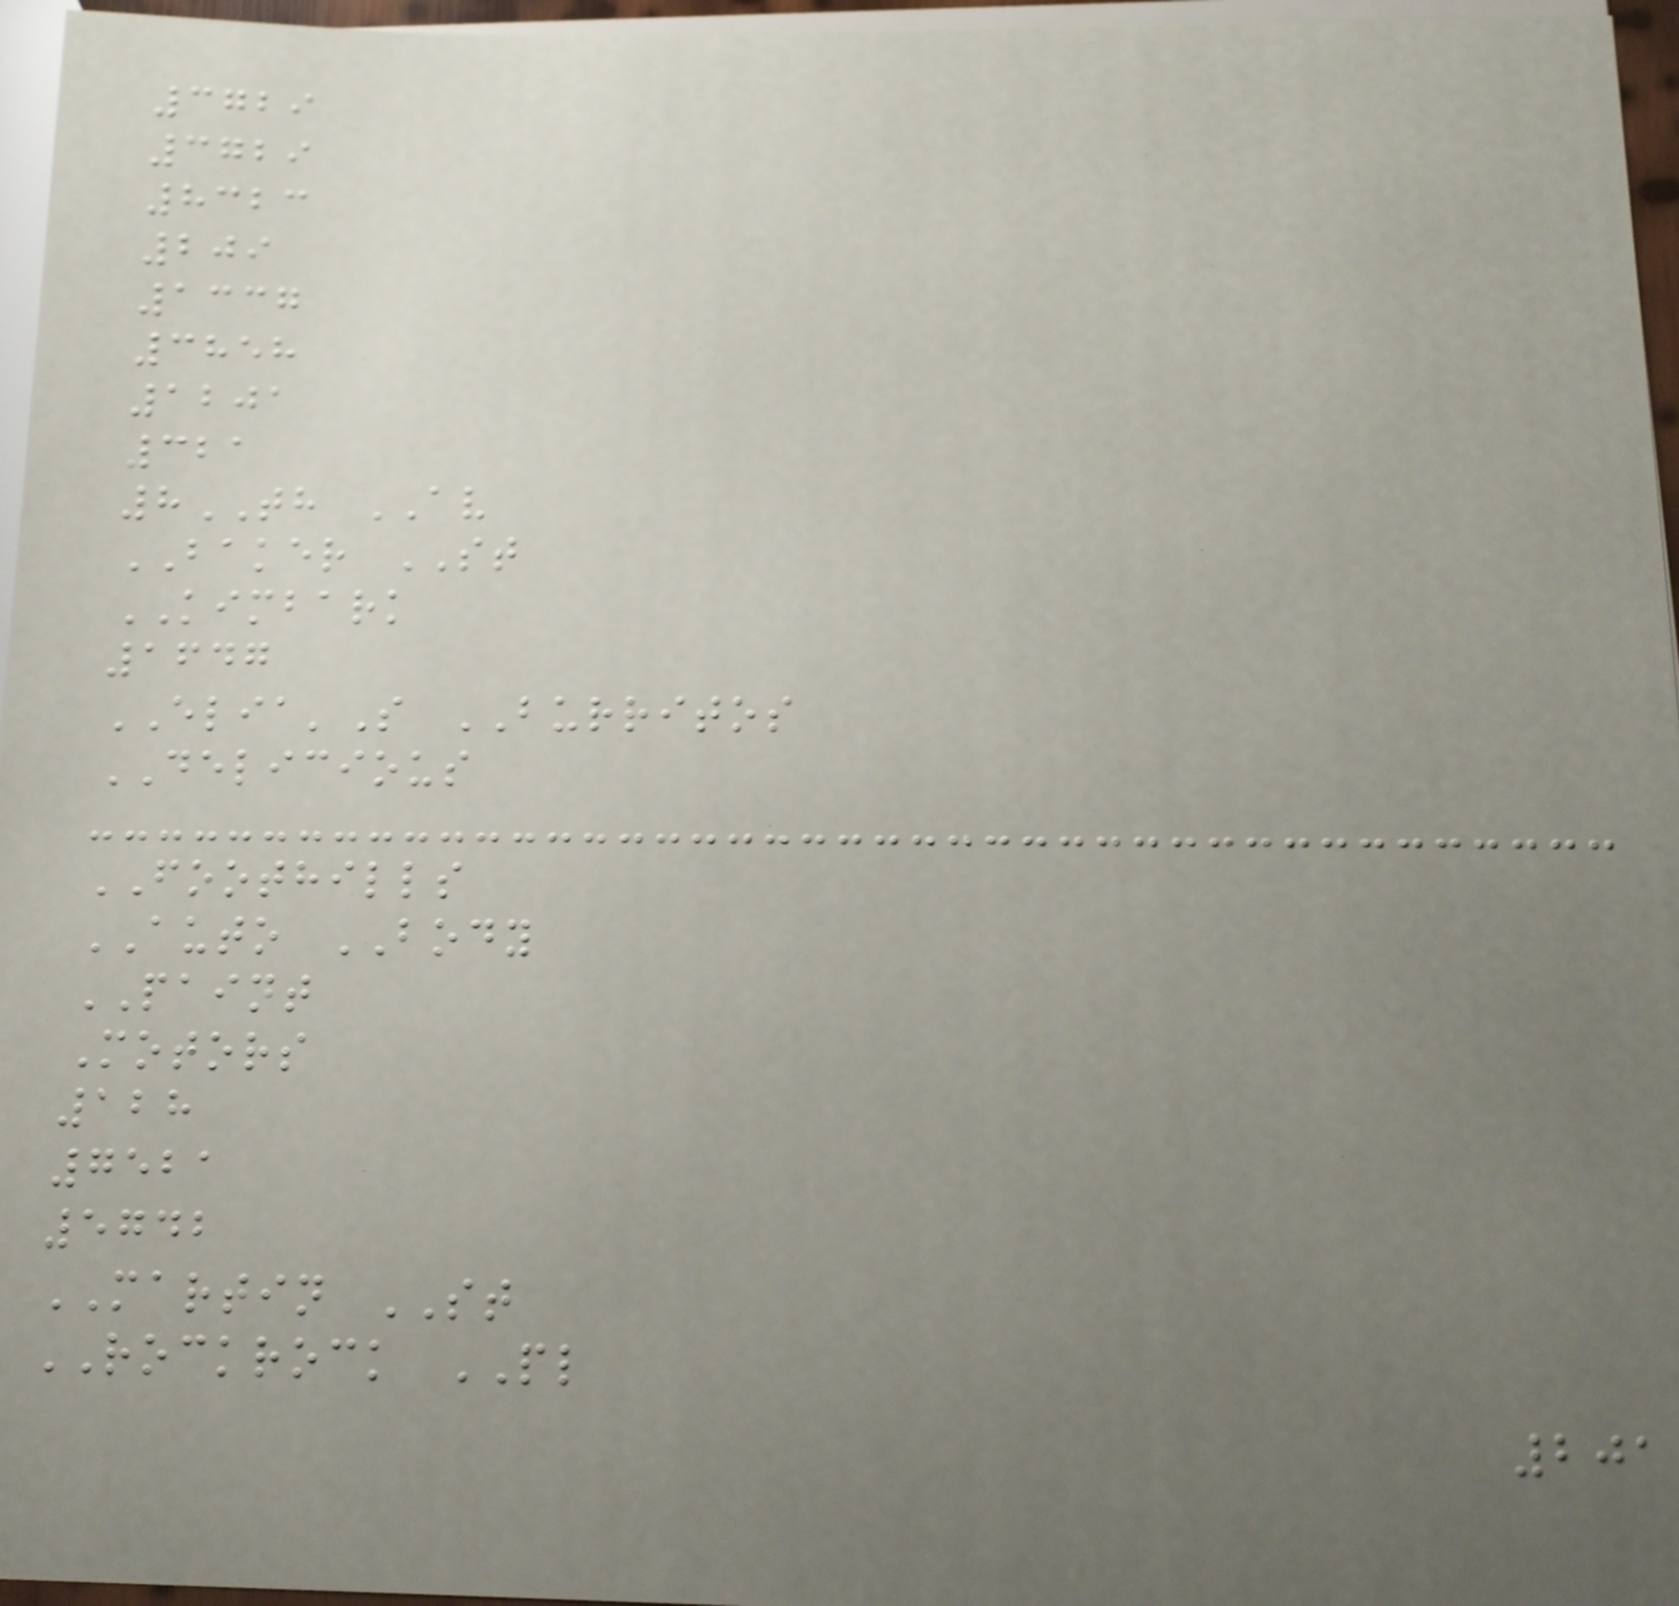3729
3729
8323
209
1337
3858
1201
321
8TH AV
BAKER ST
KIMBARK
1647
ELIA'S BURRITOS
DELICIOUS
FOOTHILLS
AUTO BODY
PAINT
Motors
128
7521
5742
MARTIN ST
ROCKROCK PL
201
